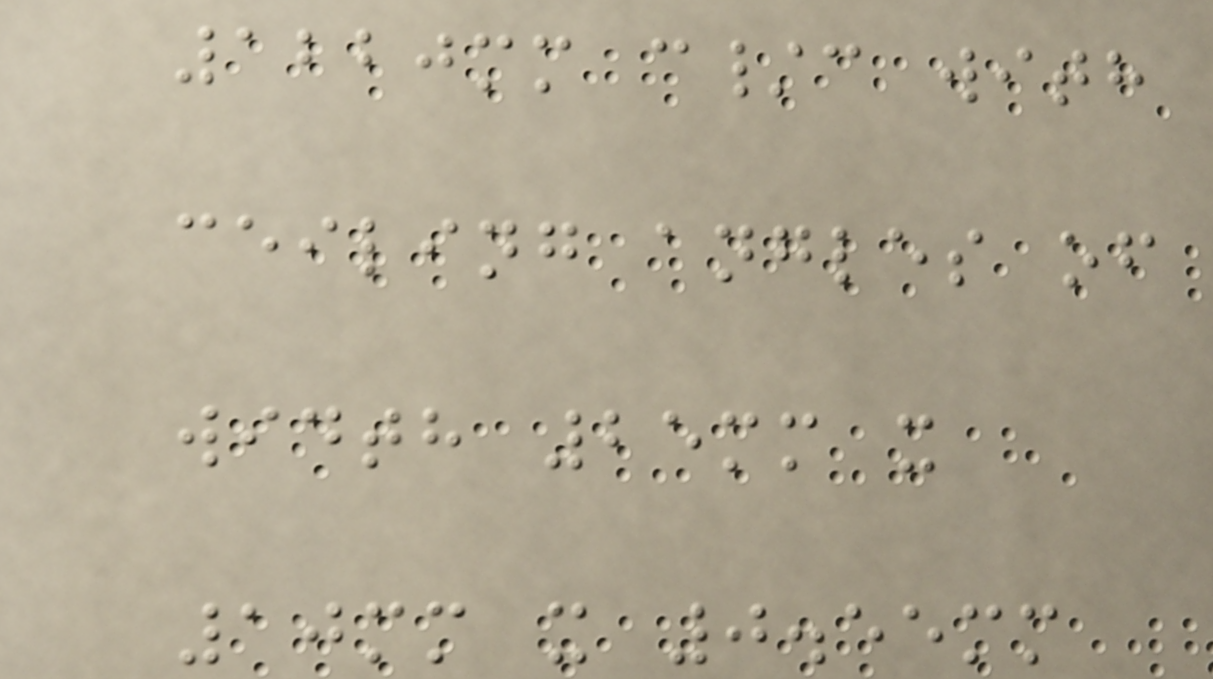1220mm c/c with
ceiling angles of
width 25mm x
10mm x 0.55mm
